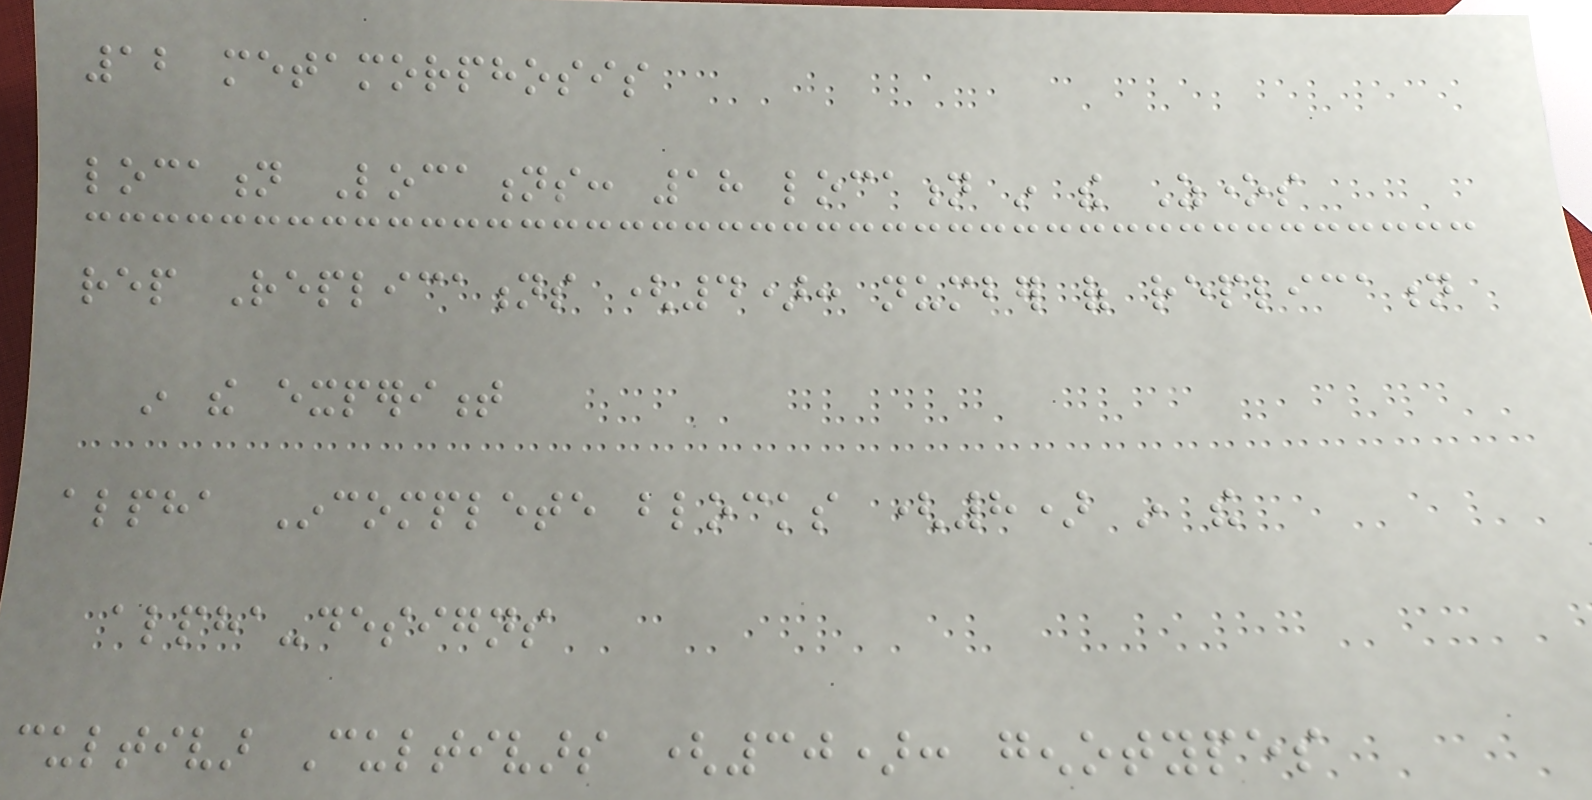12 metamorphosis
location Locations: 18 location in the Zones
rep Replications (4): number of replication
in the experiment
alpha Incomplete blocks (8) in the
alpha-designs
cultivar Cultivars (30): genotypes
